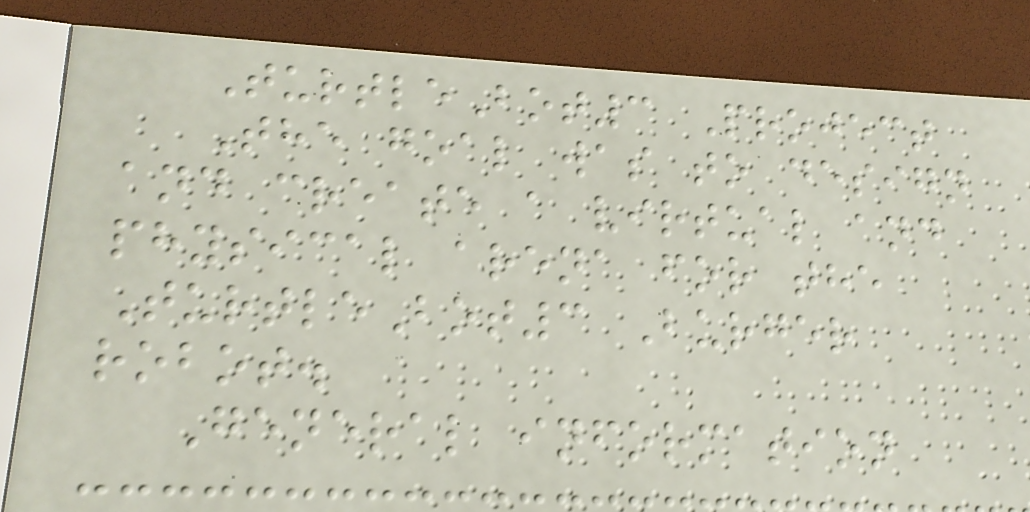TurtleBot3 Project
The goal was to design
and create a virtual and
physical arena for the
TurtleBot3 Burger
robot.
General information
